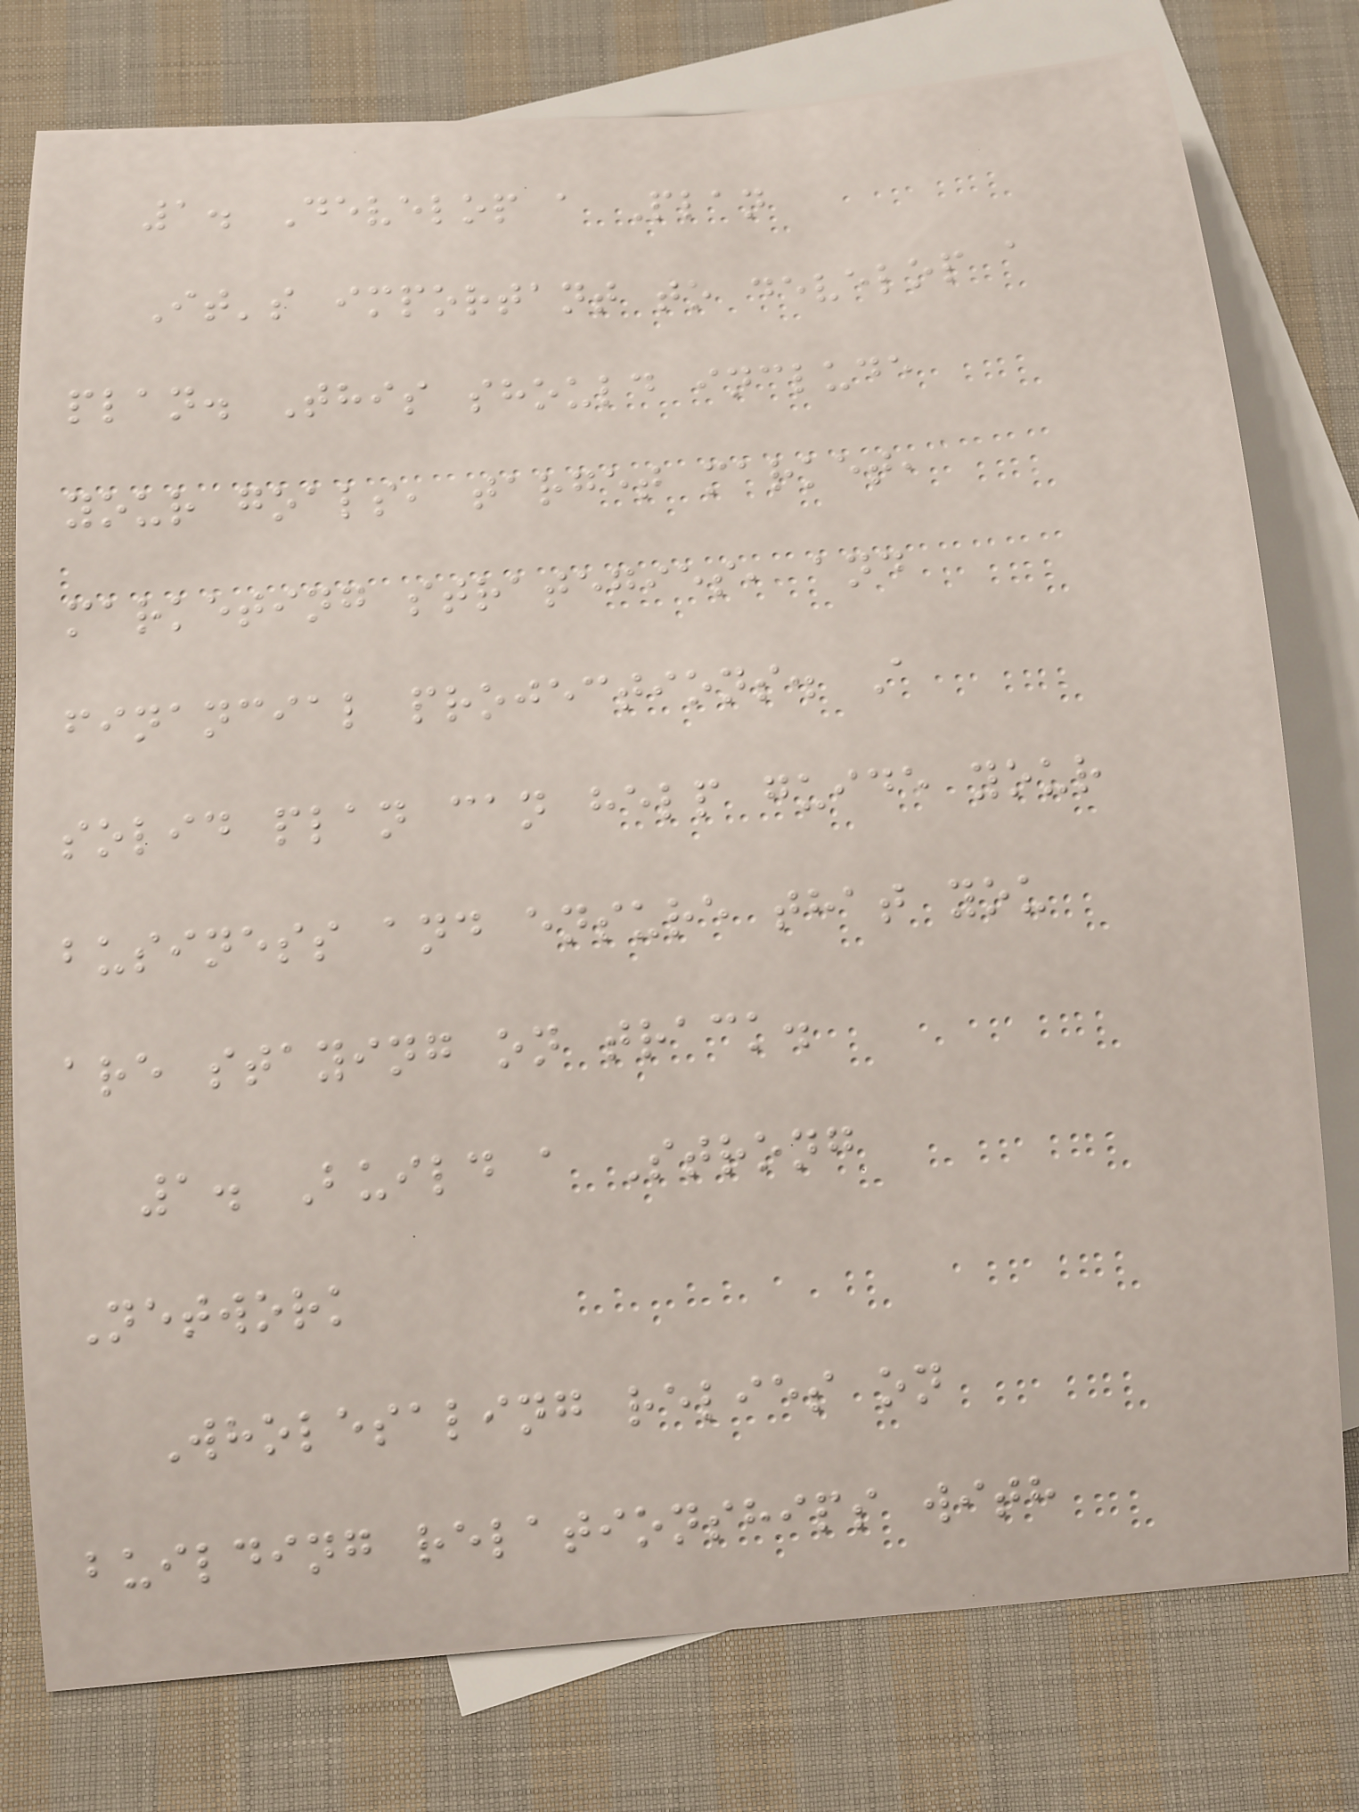1. Develop a Plan
It's important to develop a
plan. This should include
your goals, target market,
marketing strategies, and
financial projections. A
solid plan can help guide your
business and ensure that you
are staying on track.
1. Build a Strong
Network
Wholesaling relies on
building relationships with
